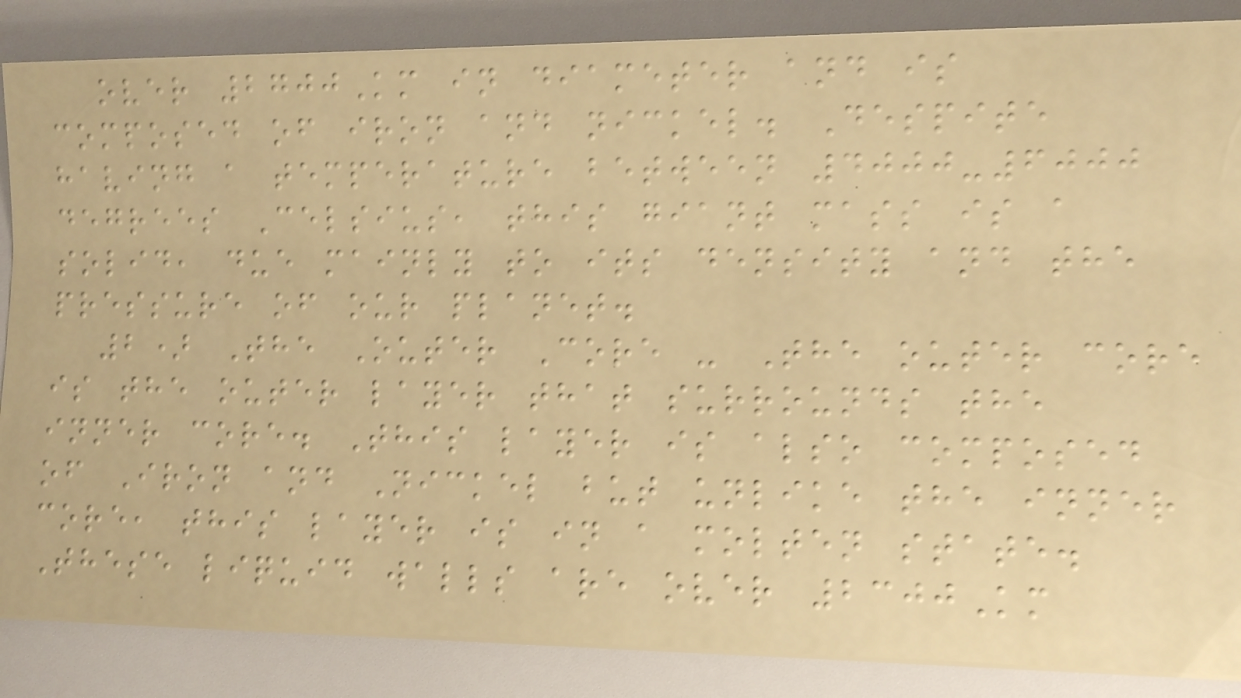over 2700Km in diameter and is
composed of iron and nickel. Despite
having a temperature between 4000-6000
degrees Celsius, this giant mass is a
solid, due mainly to its density and the
pressure of our planet.
2) The Outer Core - The outer core
is the outer layer that surrounds the
inner core. This layer is also composed
of Iron and Nickel but unlike the inner
core, this layer is in a molten state.
These liquid walls are over 2300Km
